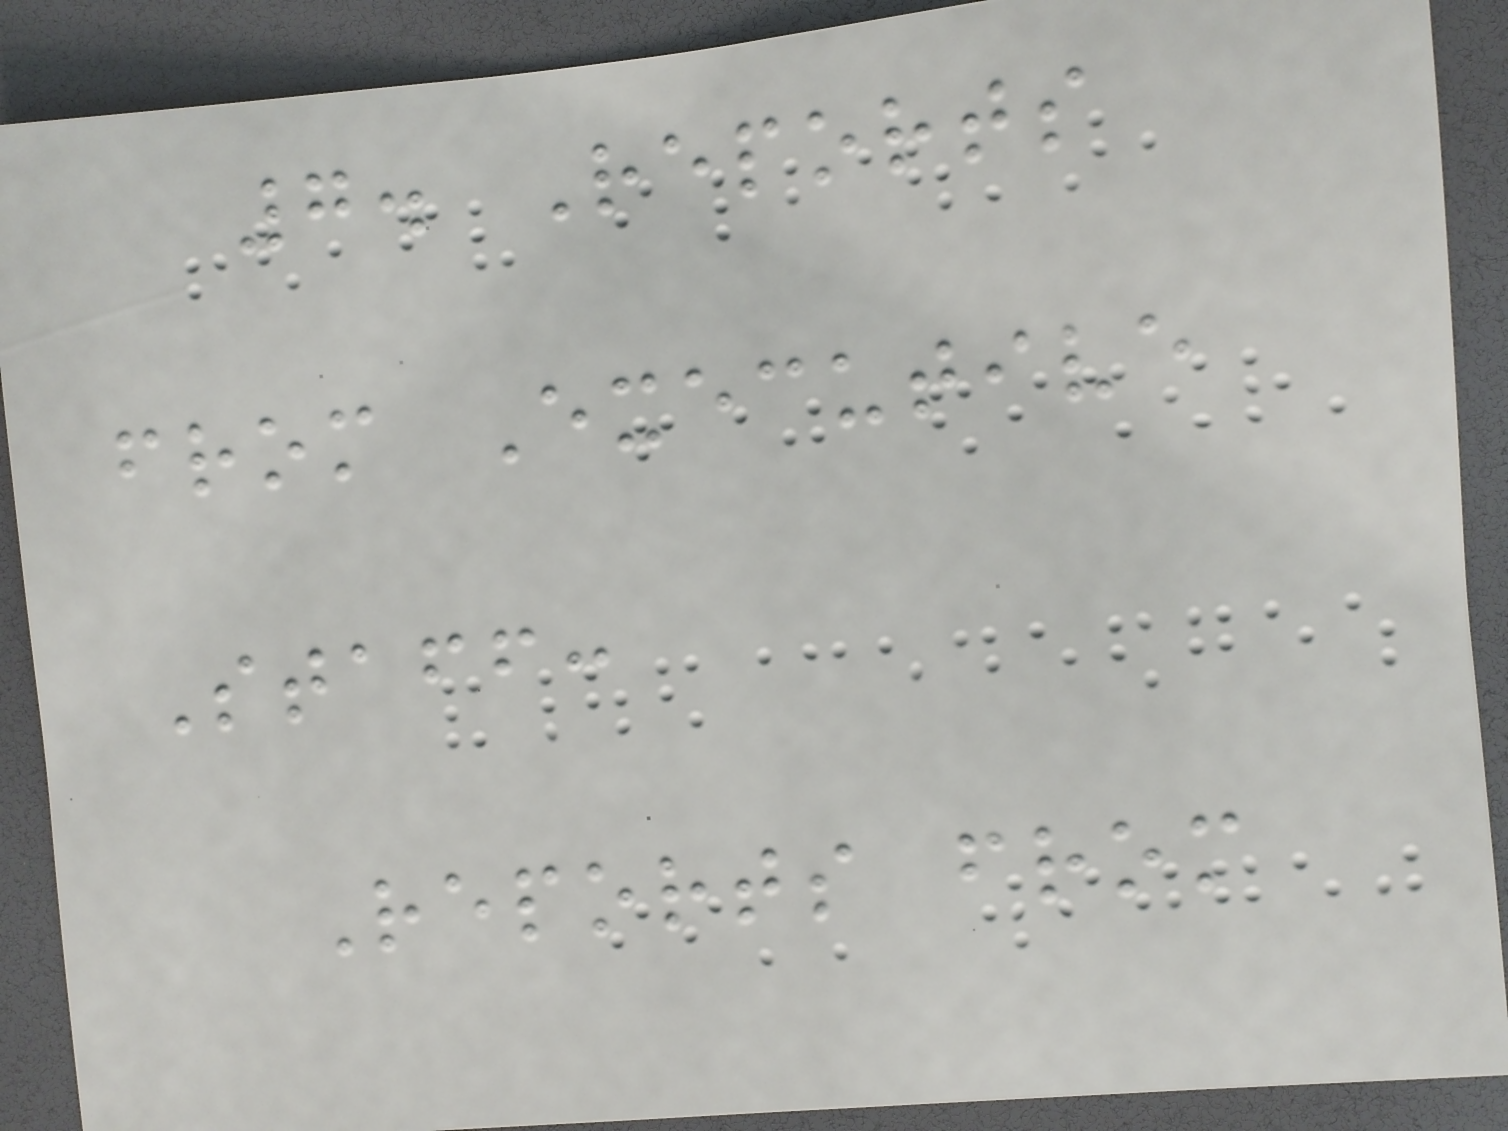7. Reports
from Executive
Staff:
Reports from
